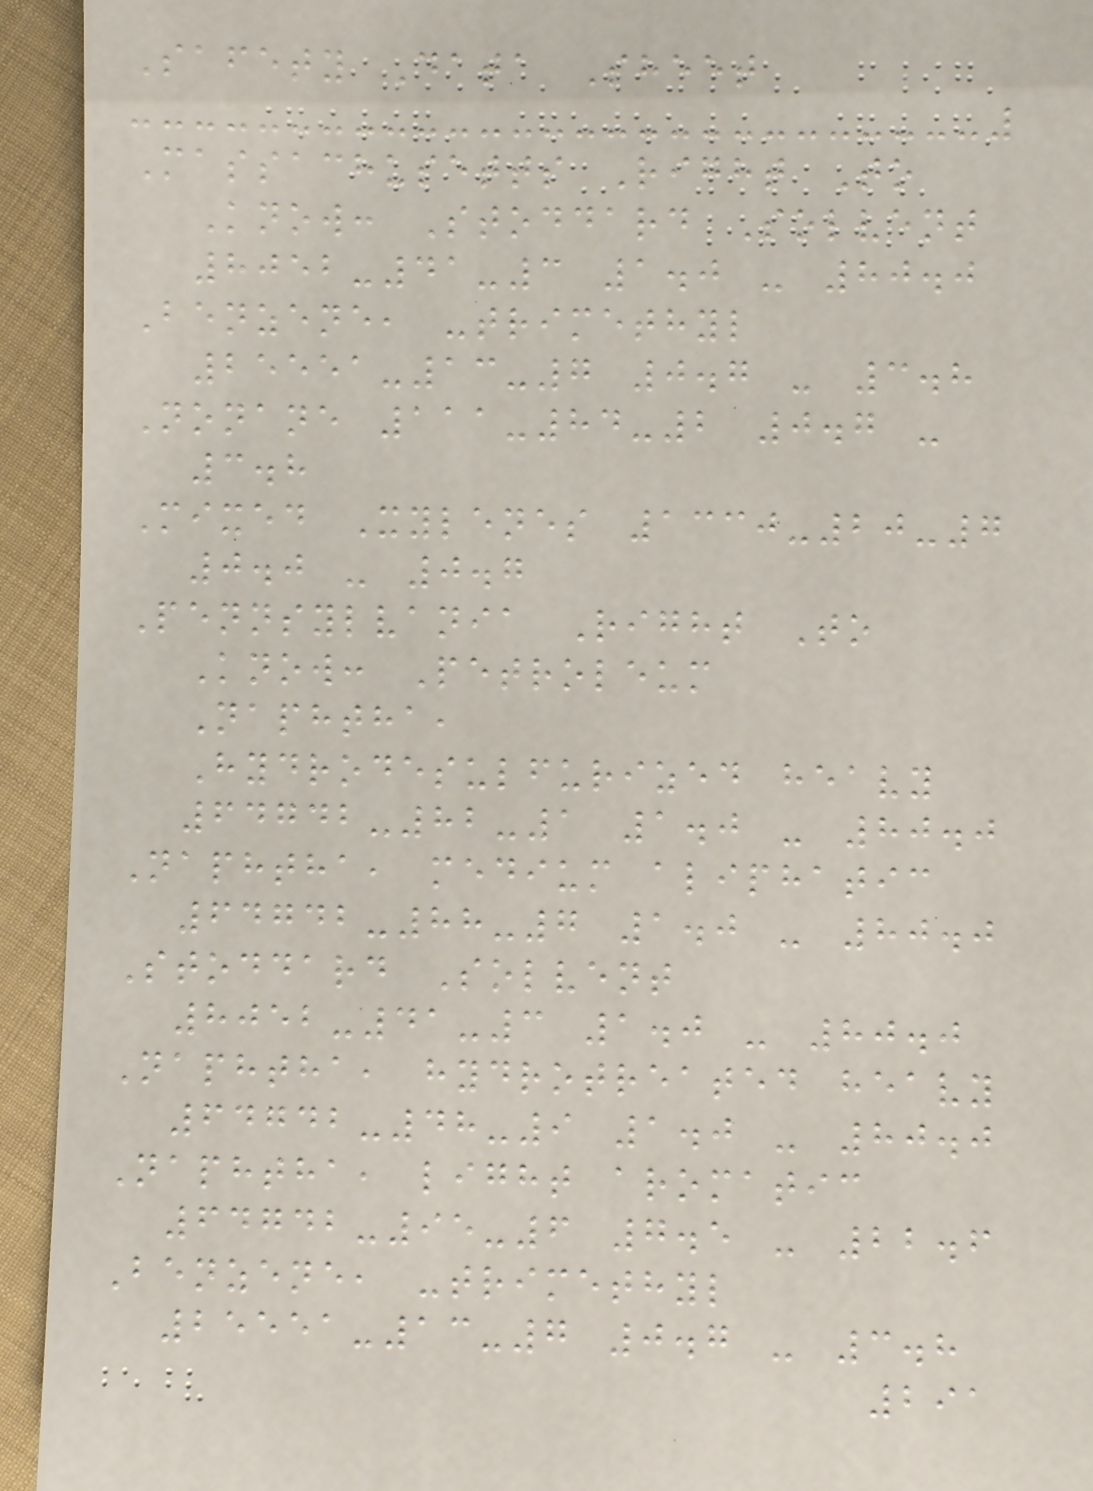Safety Data Sheet
Massachusetts Right To
Know: Stoddard Solvent
8052-41-3 1.0 - 80.0
Benzene, -trimethyl
25551-13-7 0.7 - 3.8
Nonane 111-84-2 0.7 -
3.8
Mixed Xylenes 1330-20-7
0.0 - 0.7
Pennsylvania Right To
Know: Petroleum
Naphtha,
Hydrodesulfurized heavy
64742-82-1 1.0 - 80.0
Naphtha, medium aliphatic
64742-88-7 1.0 - 80.0
Stoddard Solvent
8052-41-3 1.0 - 80.0
Naphtha, hydrotreated heavy
64742-48-9 1.0 - 80.0
Naphtha, light aromatic
64742-95-6 7.5 - 22.6
Benzene, -trimethyl
25551-13-7 0.7 - 3.8
291
